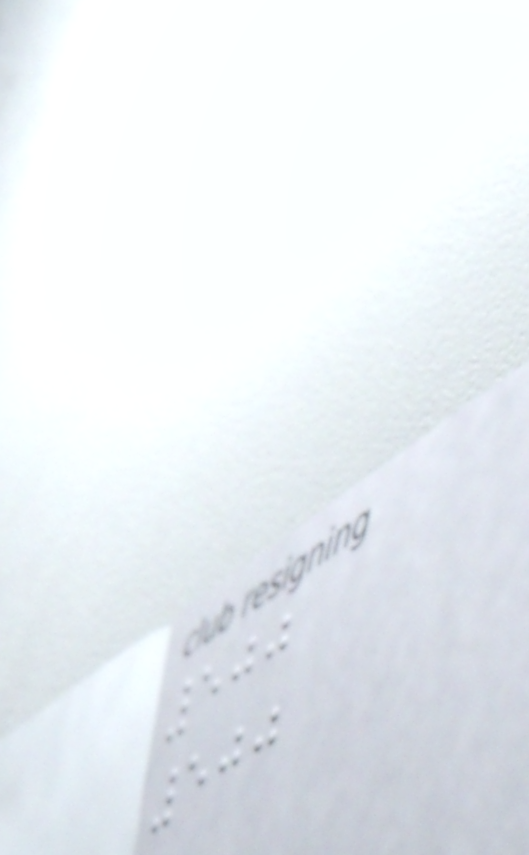500
500
